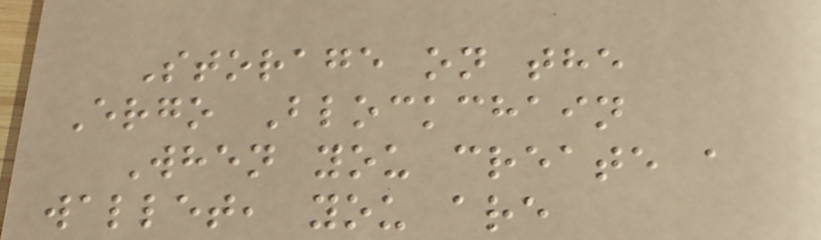Storage on the
Ergo Blockchain
When you create a
wallet, you are
